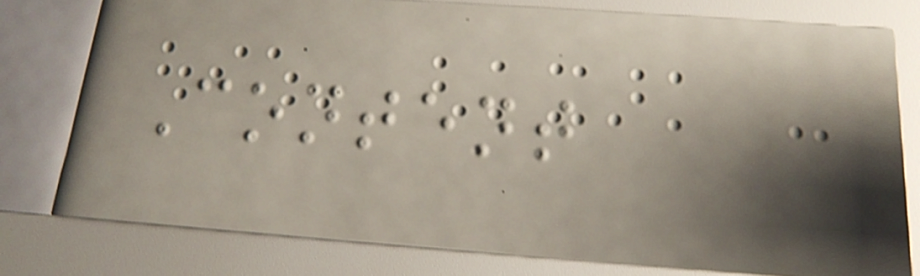Content
